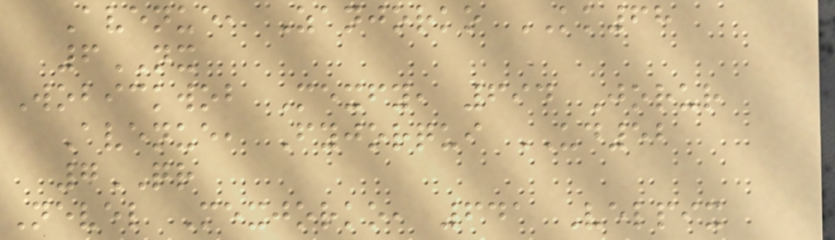Avenue, Zanjorko KK68
6NX
Wobickwob Mexfy, 694 Jorur
Avenue, Fyjorqui UD52
7QR
Nevel Mexjorko, 641 Velpix
